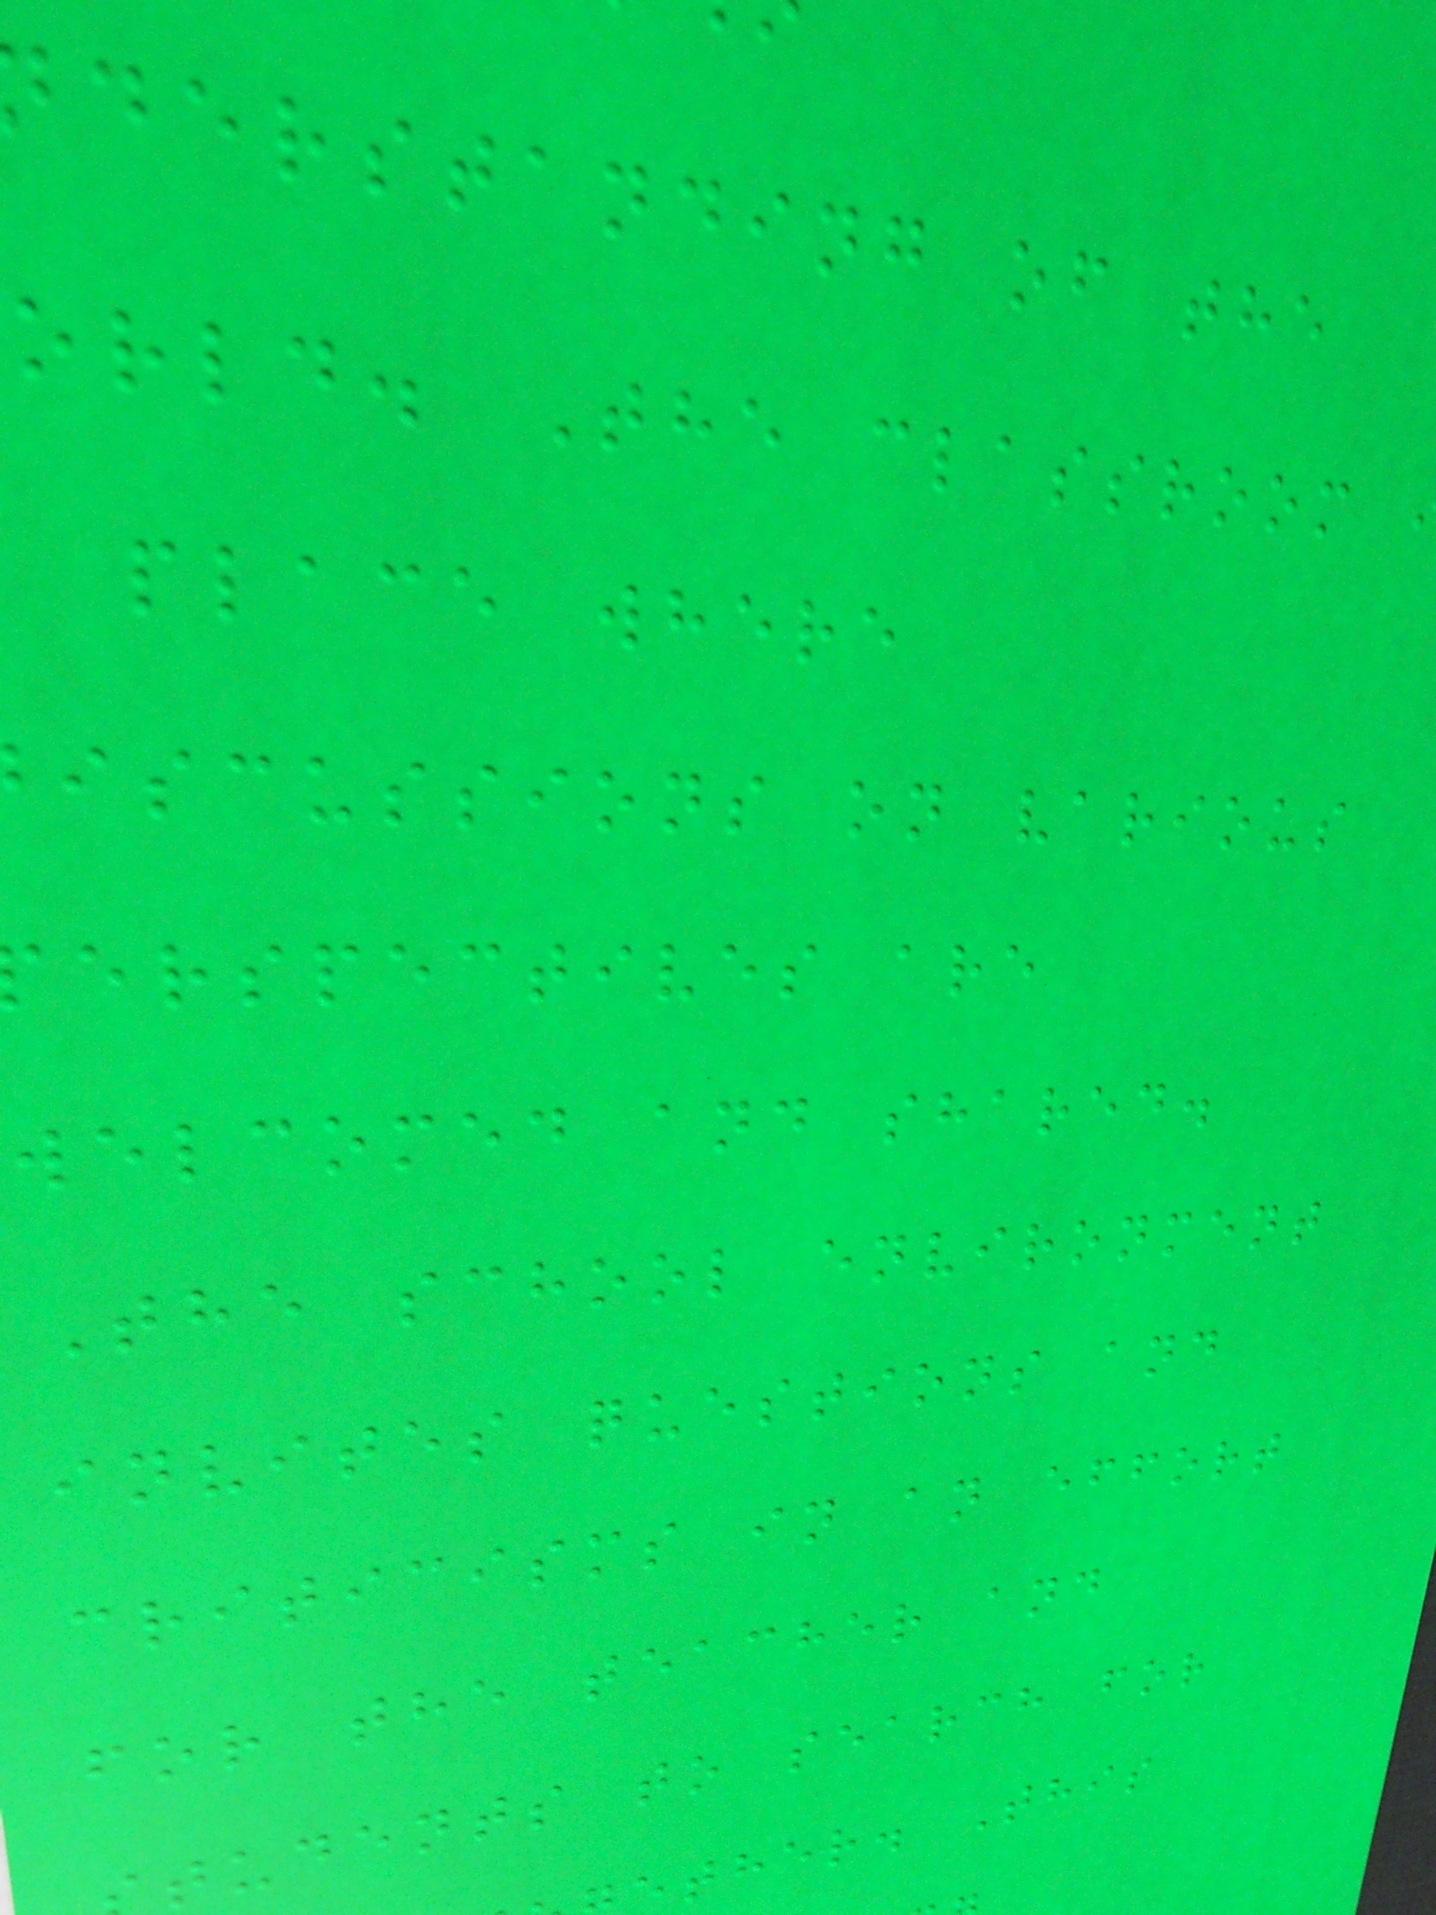derstanding of the
orld. The classroom
place where
iscussions on various
erspectives are
welcomed and shared.
The school environment
invites questions and
criticisms in an effort
for the teacher and
tudents to search for
ther. This
